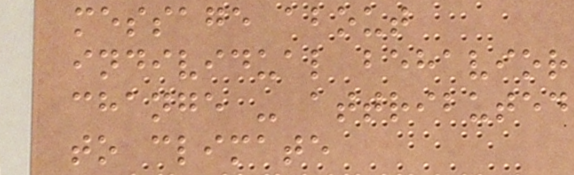message about
individual behavior
change - attributed
to climate
